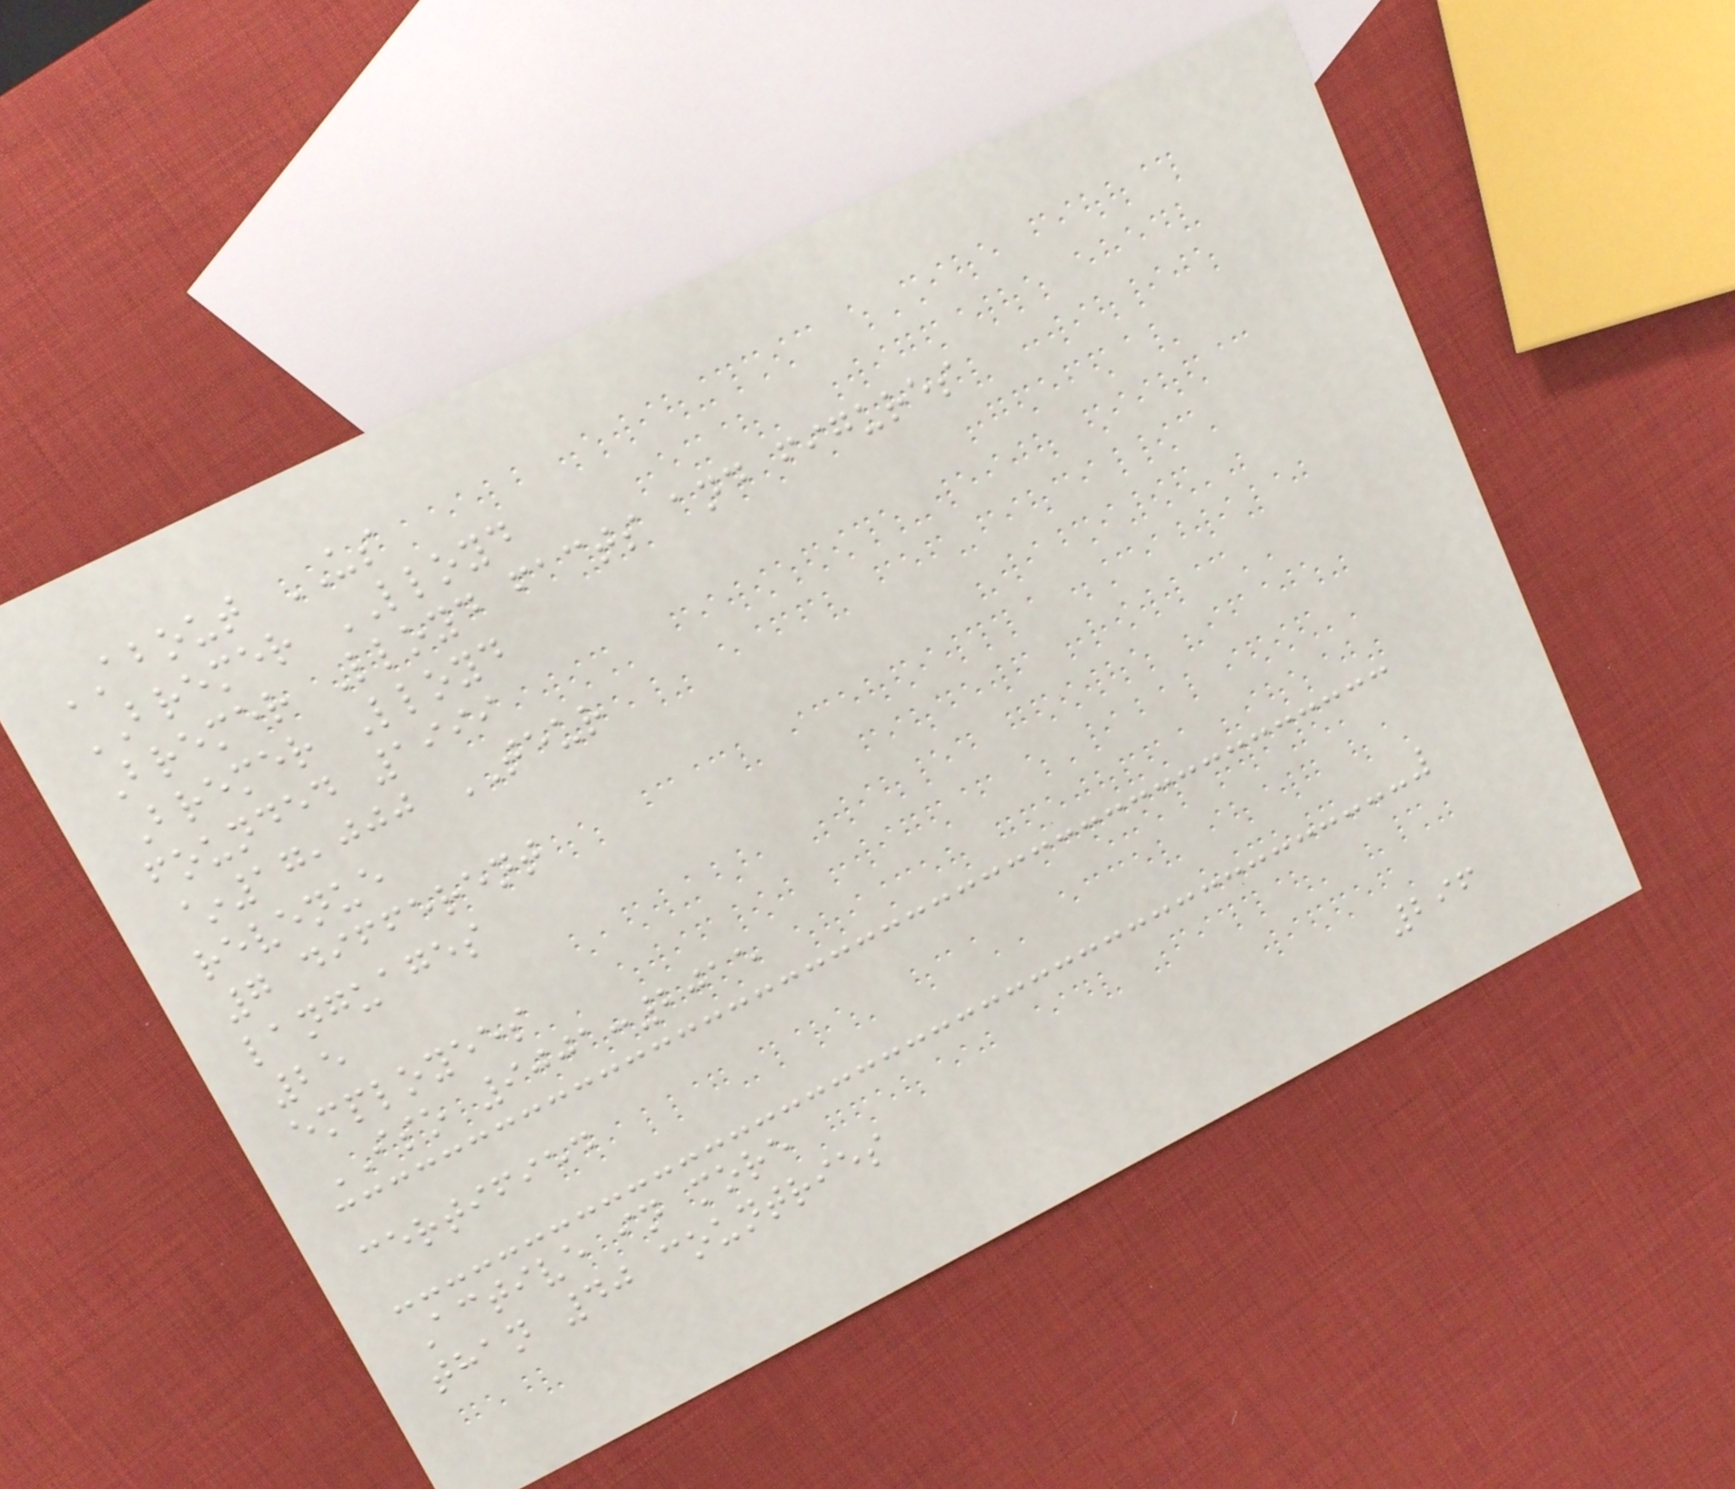ABOUT US
BREMER LLOYD
Bremer Lloyd facts and figures
Bremer Lloyd
founded 1999
~17,000 TEUR
revenue
7 different
languages
25
employees
ISO 9001:2015
certified
Active in more
than 40 countries
296
